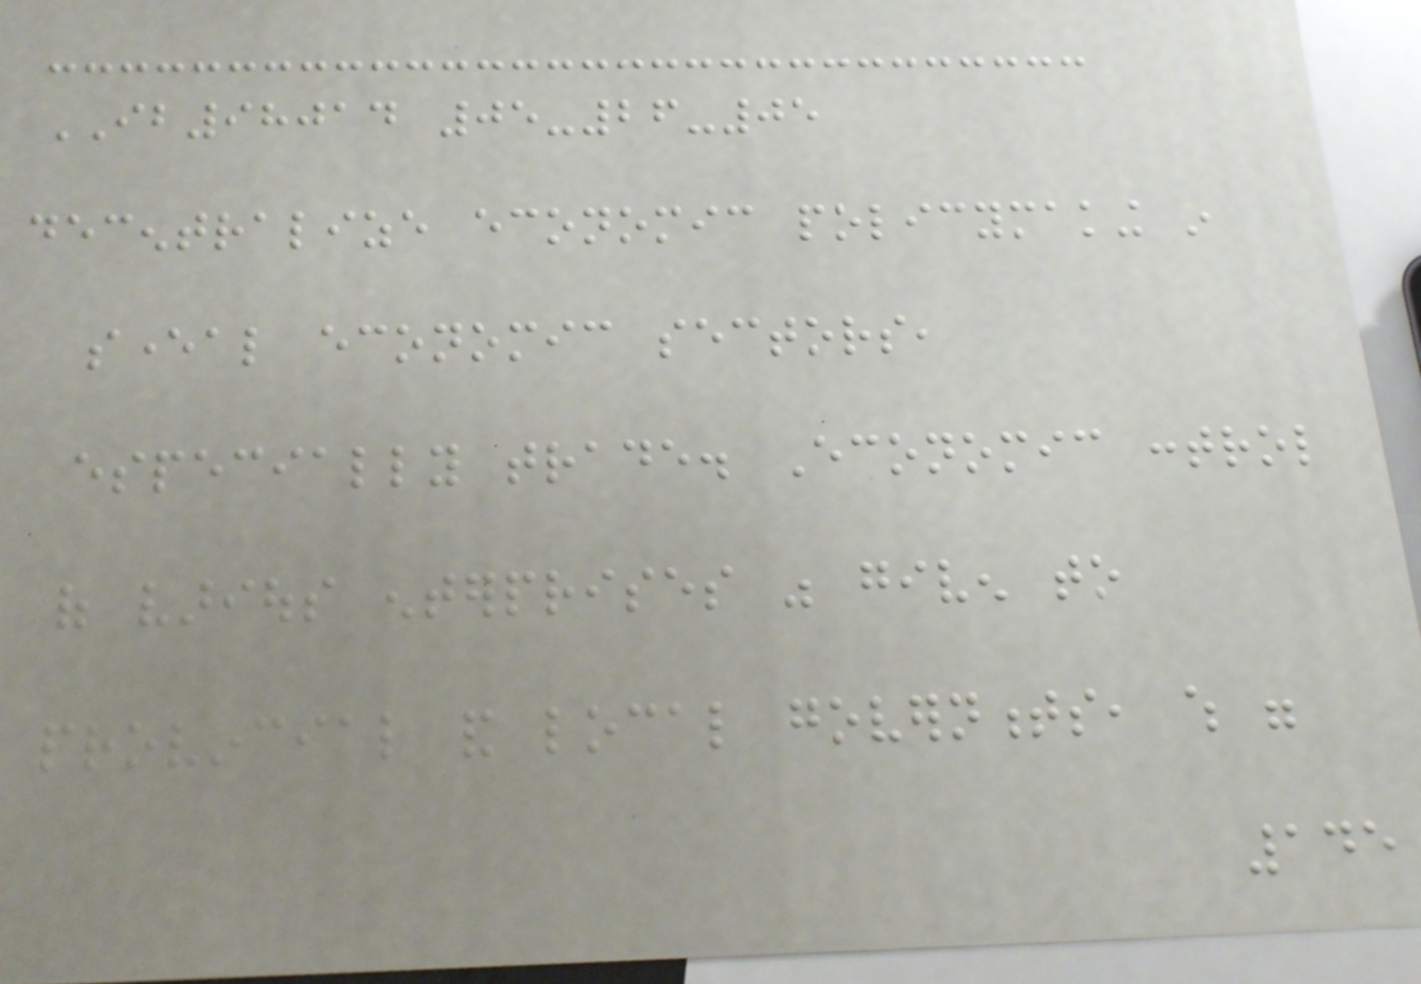IB98014 05-26-05
decentralize economic policymaking in
several economic sectors,
especially trade. Economic control
of various enterprises was given to
provincial and local governments, which were
145
